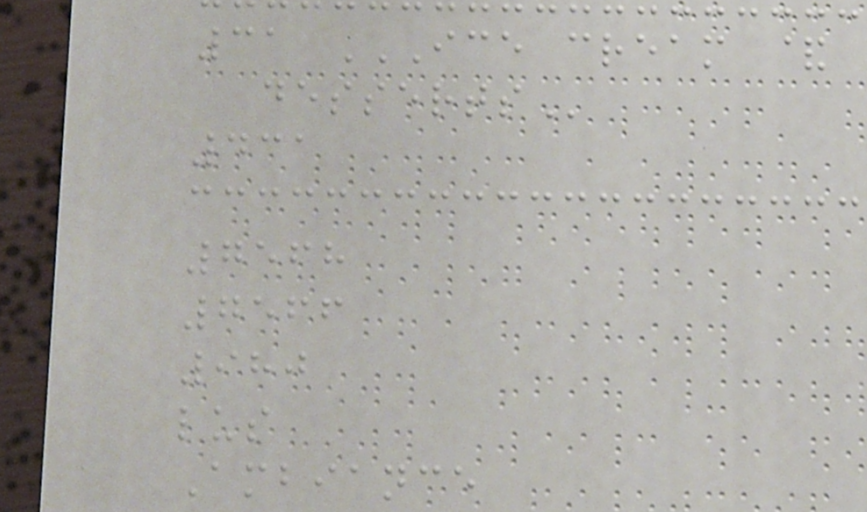31 ICE CREAM &
DESSERTS
431
7568
7566
980
lus
Ambiance
